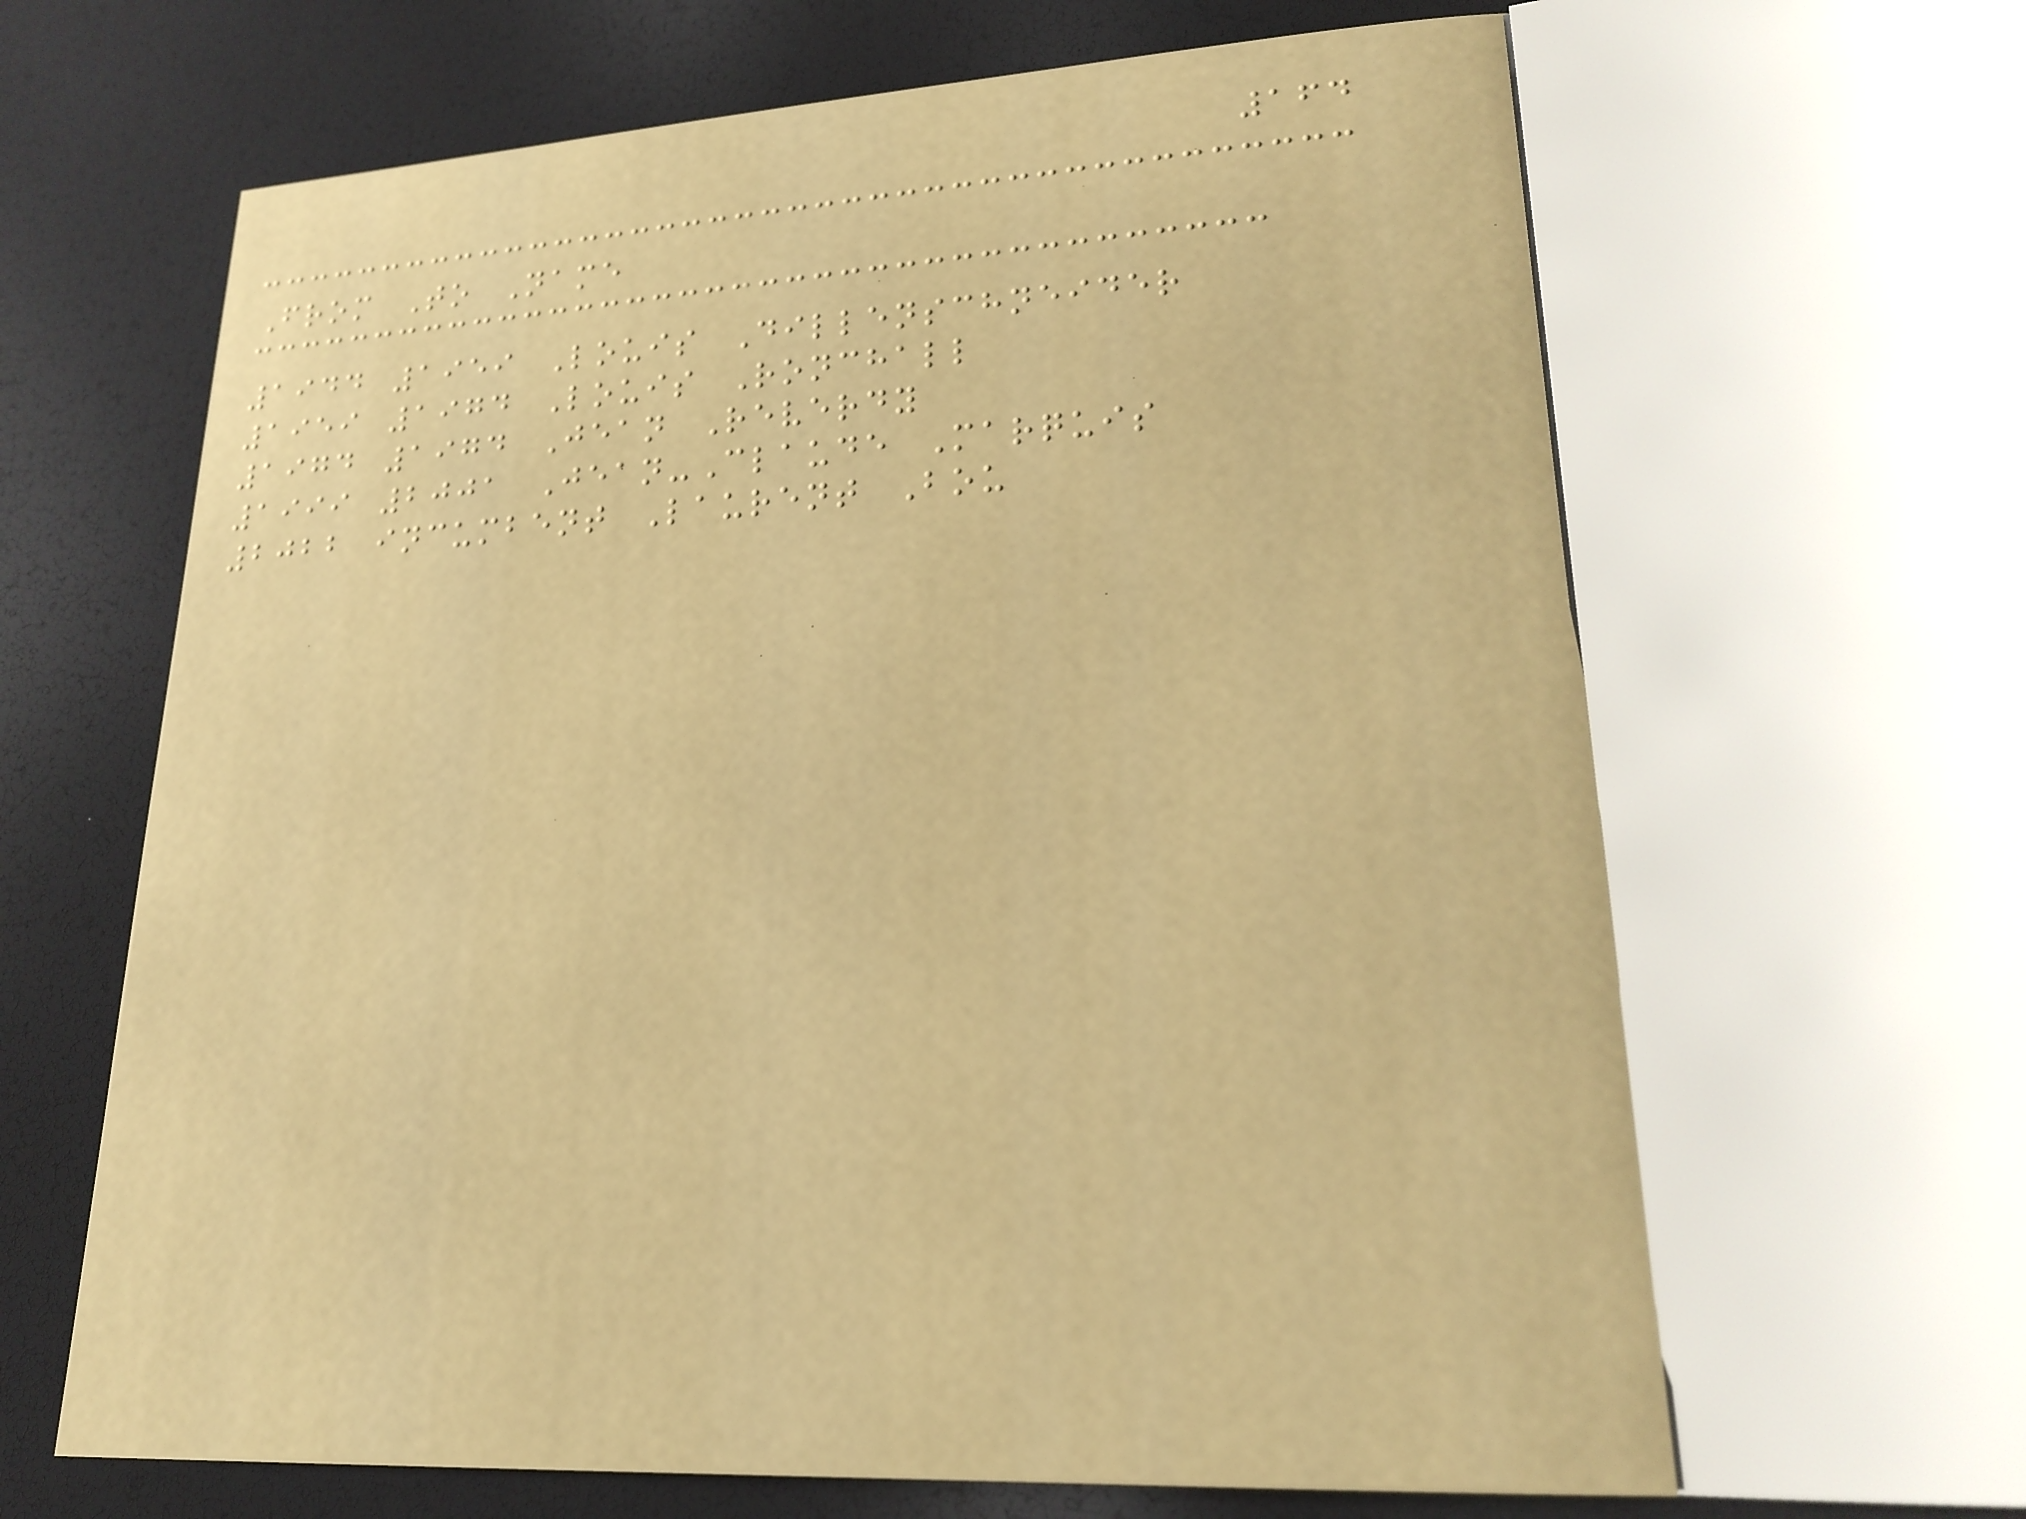164
From To Name
1944 1959 Louis Dillenschneider
1959 1974 Louis Ronchall
1974 1974 Jean Reverdy
1999 2001 Jean-Claude Marquis
2022 incumbent Laurent Bou
